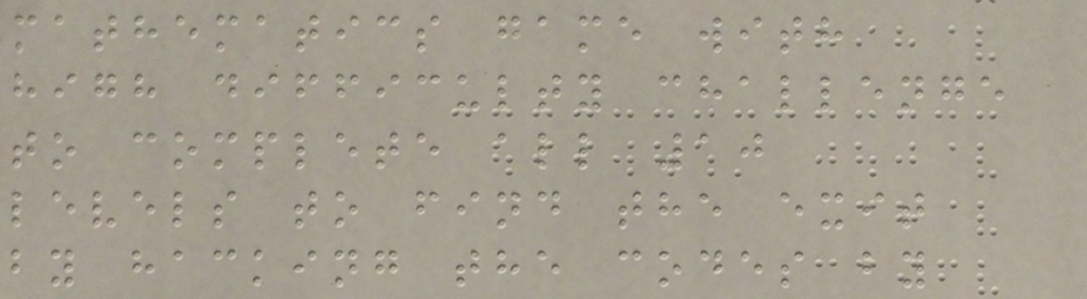mathematics game with
high difficulty challenge
to complete all 10
levels to find the exit
by hacking the codes by
